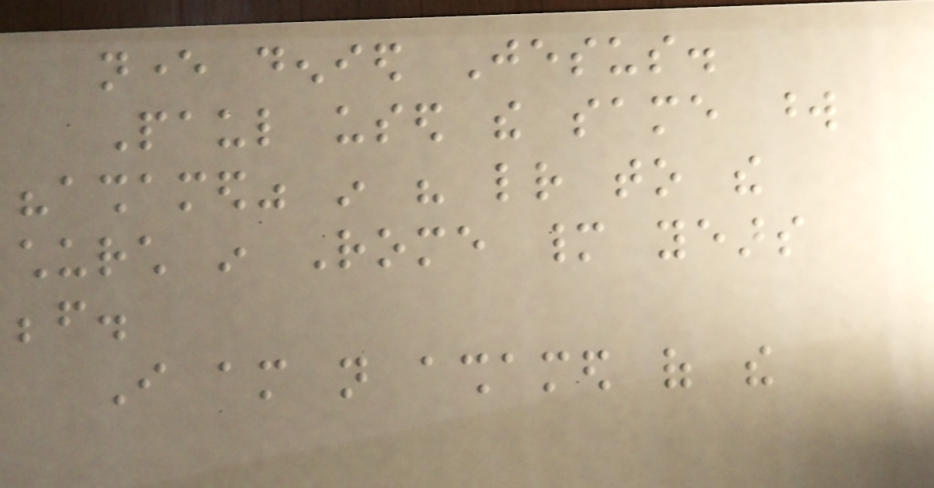never denied Jesus.
Paul used the same word
"ashamed" in his letter to the
church in Rome many years
before.
I am not ashamed of the
